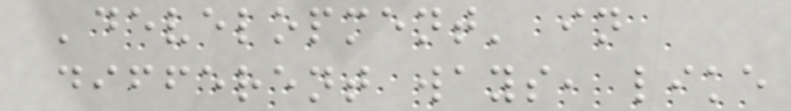'development' in
different ways, like
